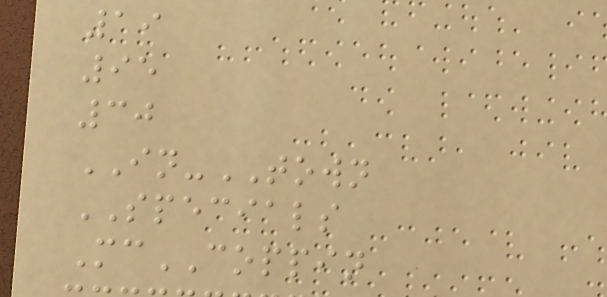19
95
30
IN-TOWN
SPECIALS
McCOPPIN
